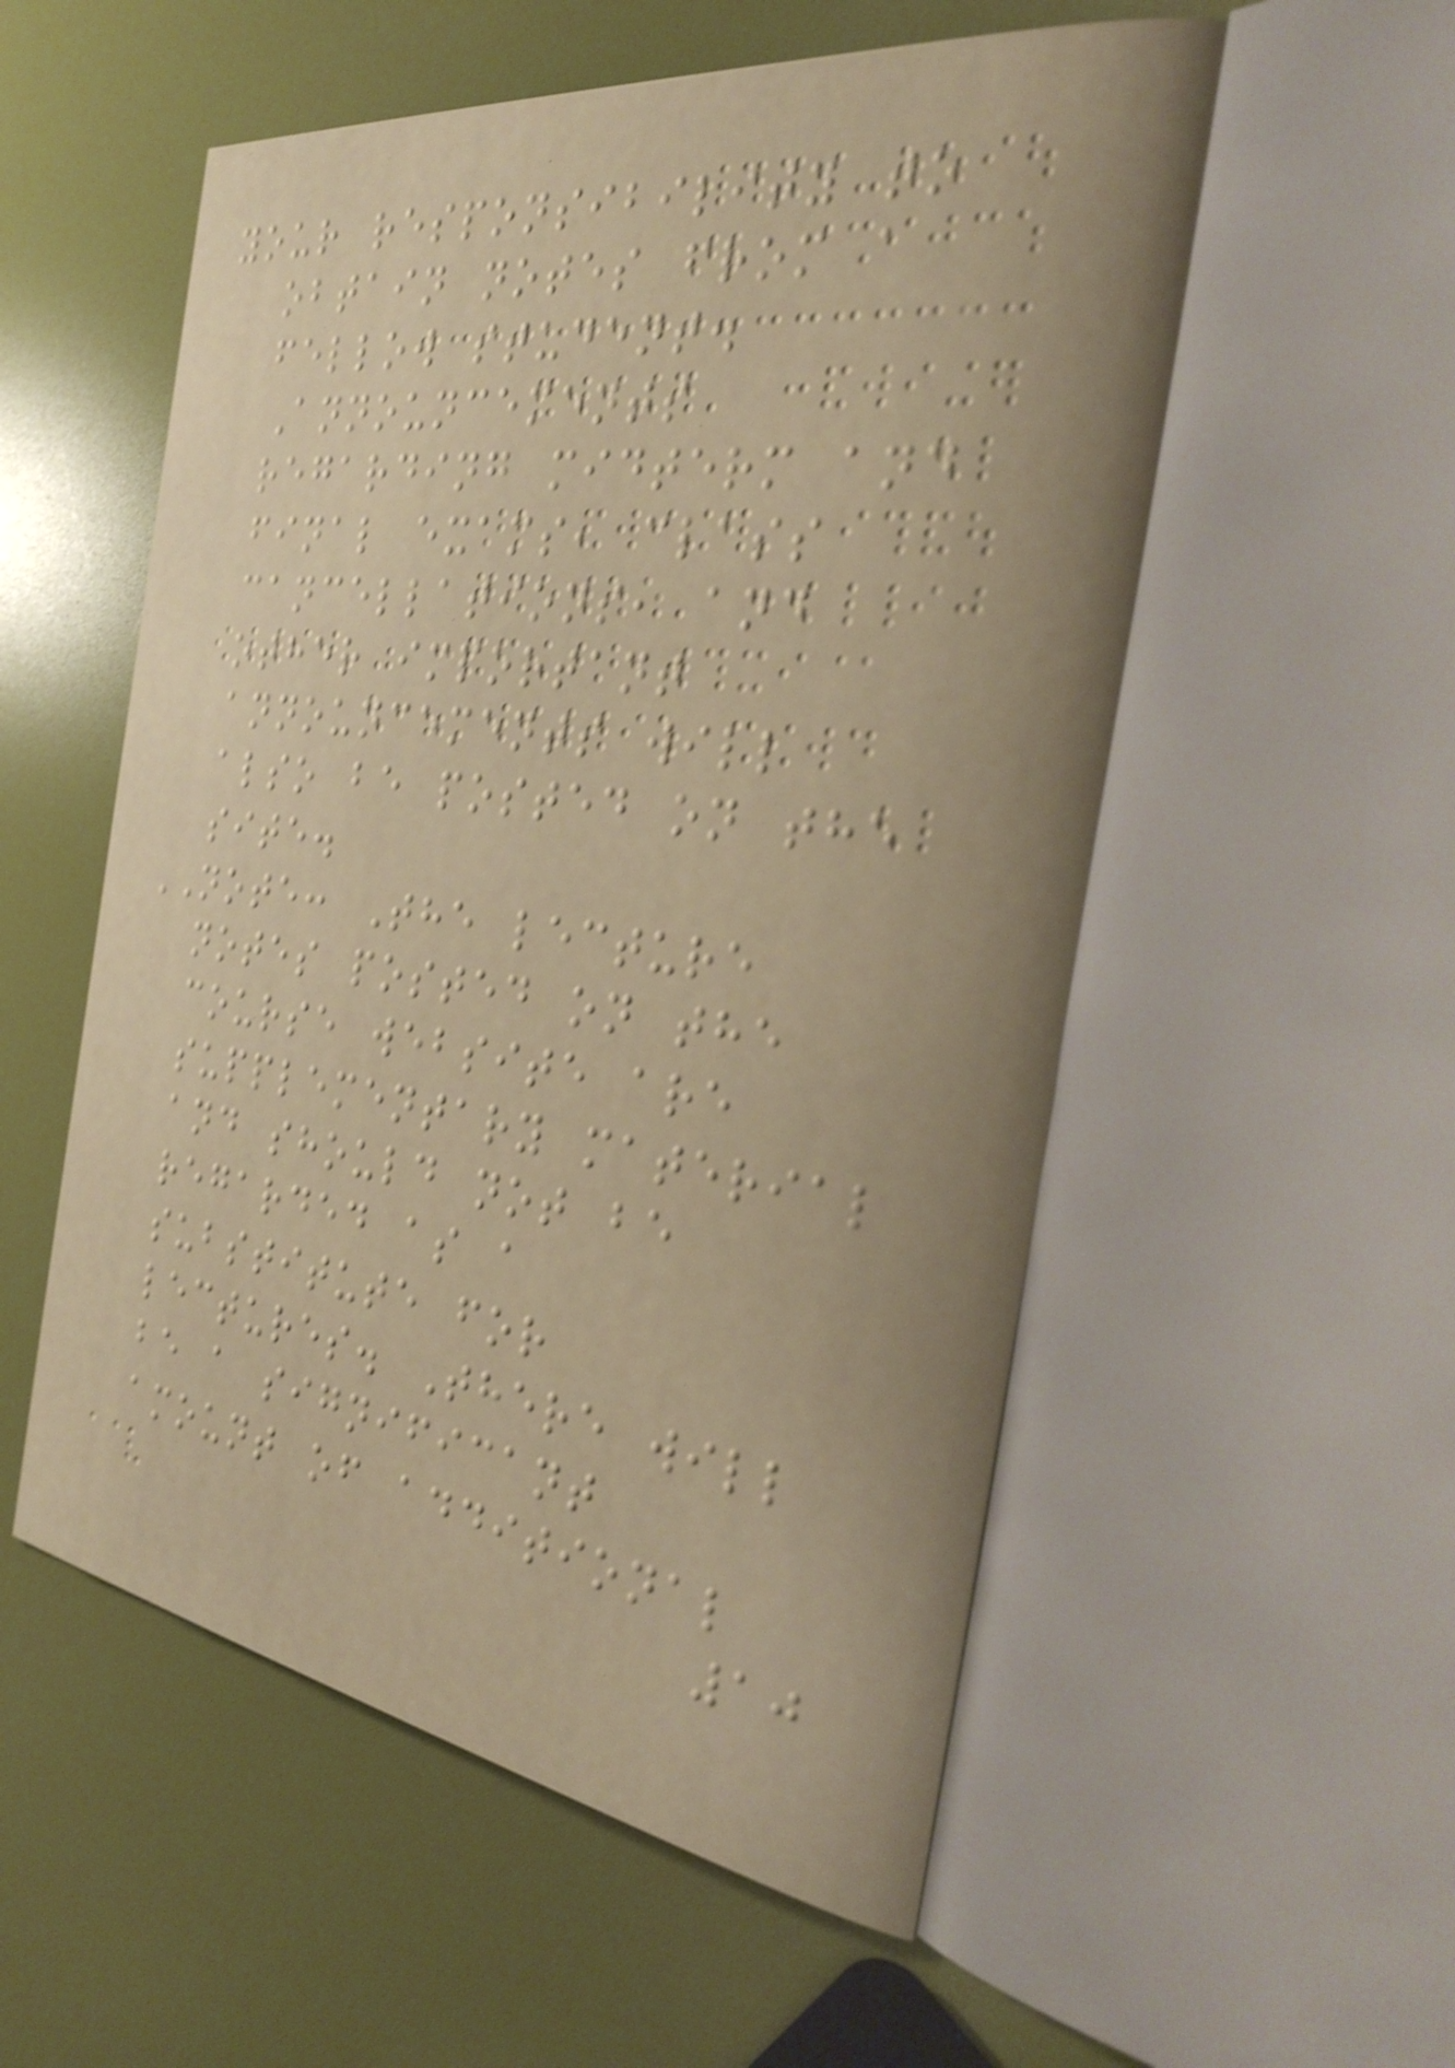your responsibility to
obtain notes from a
fellow student.
Announcements
regarding midterm and
final exams, class
cancellations, and
other important
announcements will
also be posted on the
site.
NOTE: The lecture
notes posted on the
course website are
supplementary material
and should not be
regarded as a
substitute for
lectures. There will
be a significant
amount of additional
10
